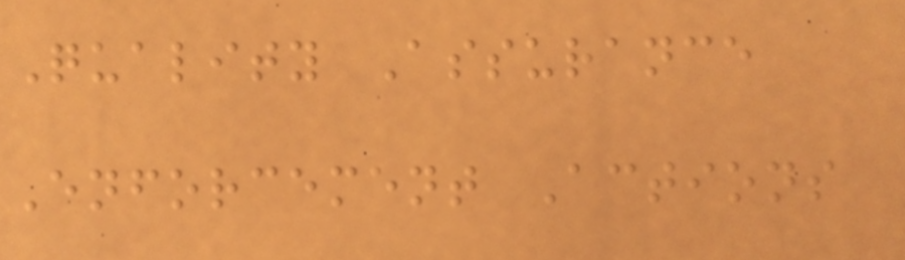Quality Assurance
Enforcement Actions
